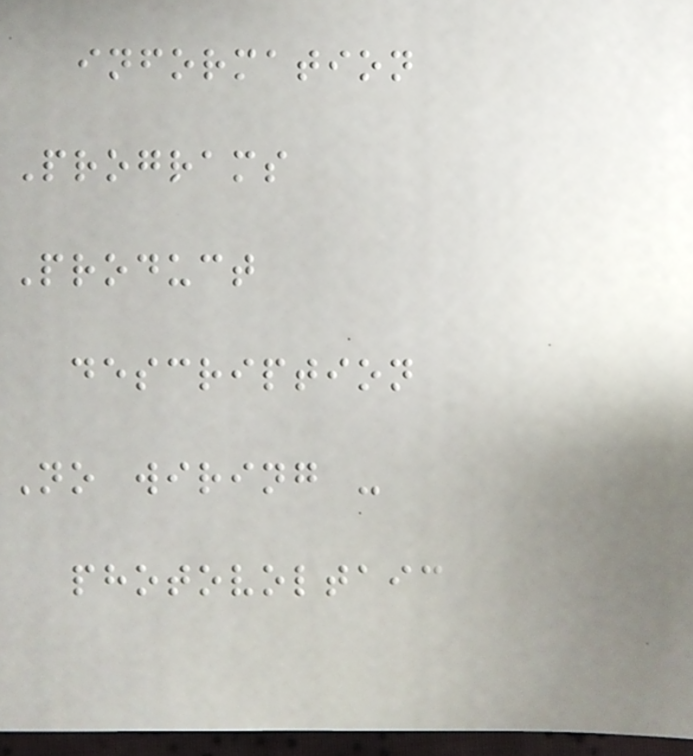information
Programs
Product
description
No wiring -
photovoltaic
